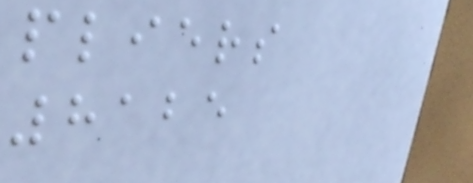pliers
8125
